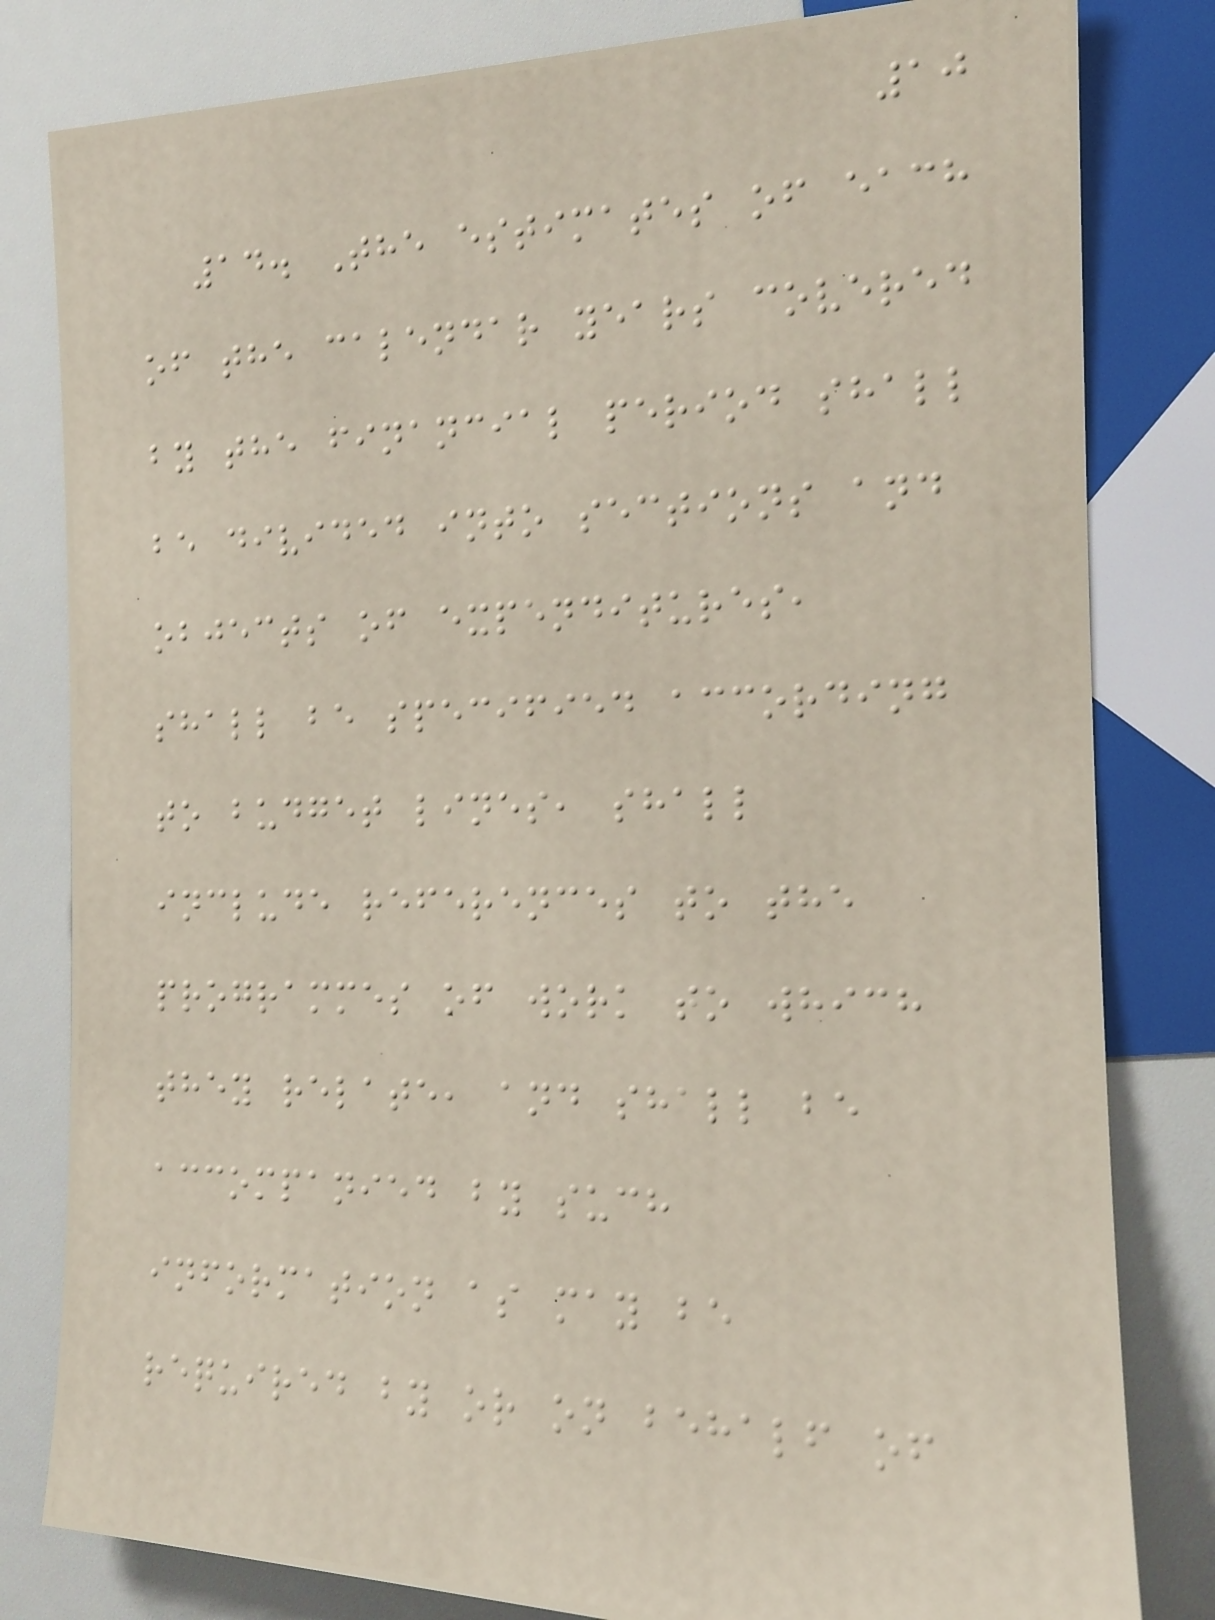10
14. The estimates of each
of the calendar years covered
by the financial period shall
be divided into sections and
objects of expenditures,
shall be specified according
to budget lines, shall
include references to the
programmes of work to which
they relate, and shall be
accompanied by such
information as may be
required by or on behalf of
